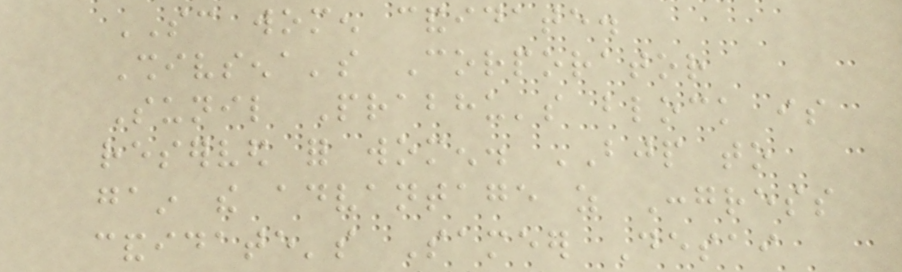SC women candidate.
Shivsena's Corporator
Sunil Prabhu's block is
reserved for women. BJP to
gain the advantage as Congress
candidate's Sameer Desai
